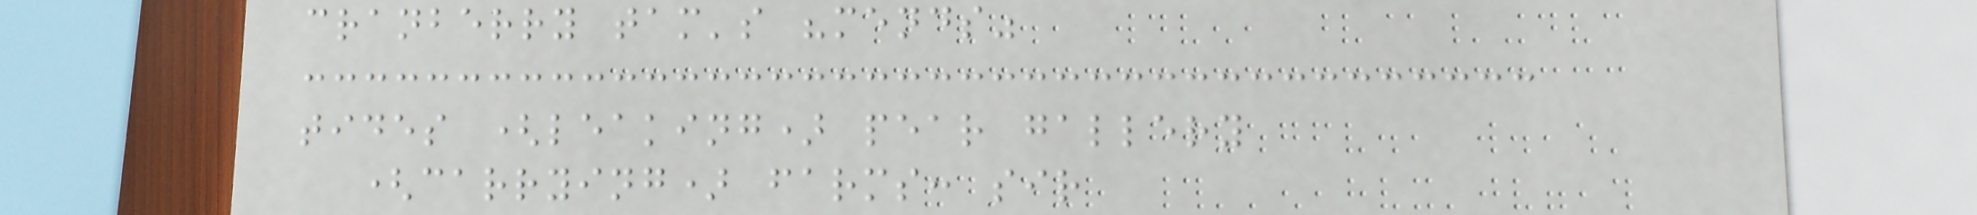cranberry tam's "mends"
tides (leaking) pear gallery
(carrying) farms: sir
